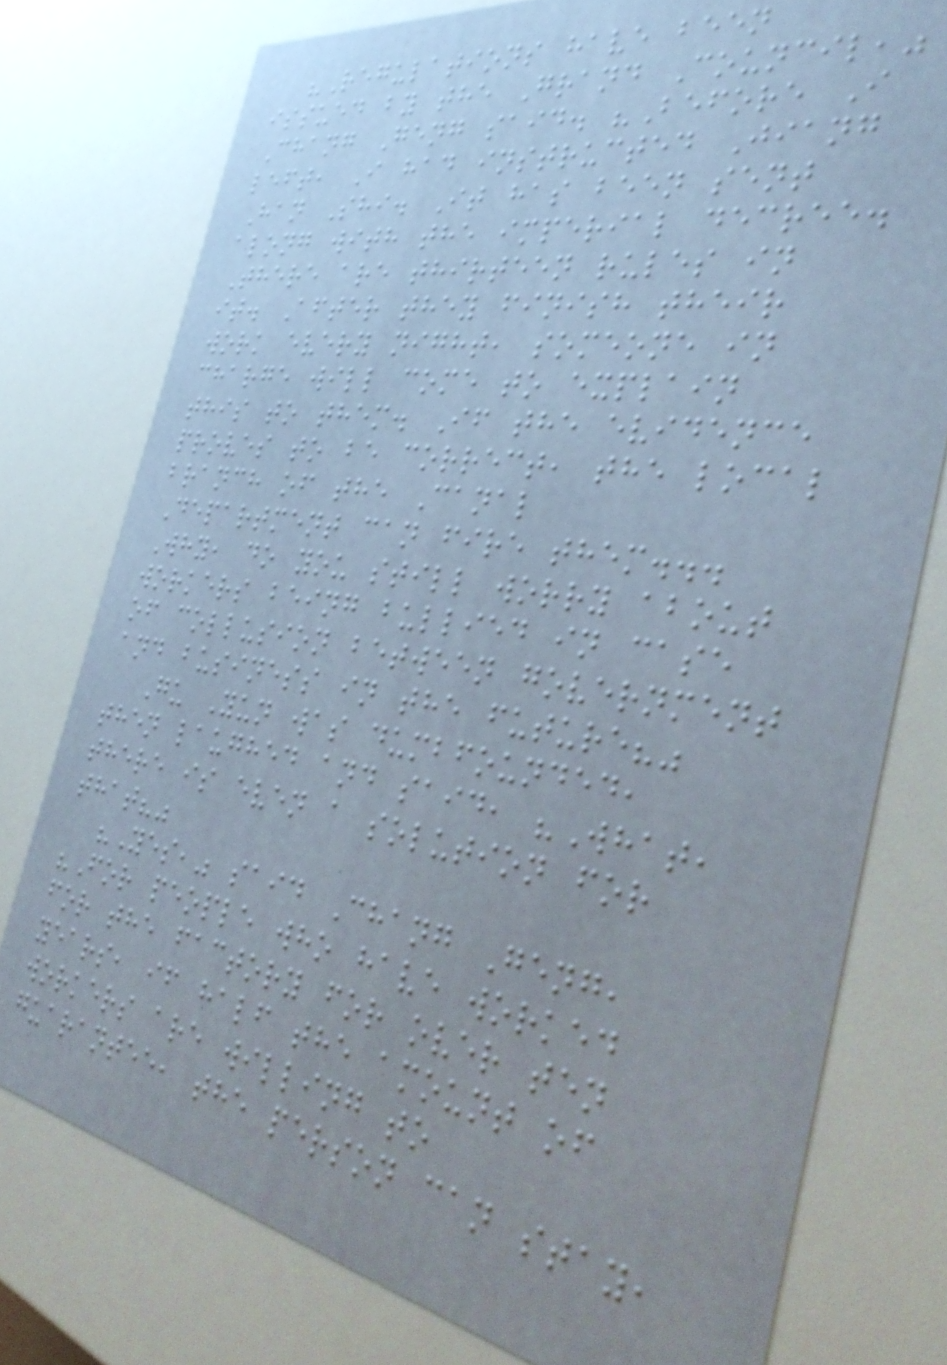"Regulations have been
issued by the Grand Council,"
Chang Geng said. "Before I
left, I had instructed Jiang
Han Shi. It has been sent
along with the imperial decree.
There are thirteen rules in
it. After they finish their
work every night, someone in
charge will come to explain
this to them. If the evidence
proves to be correct, the local
branch of the Canal
Department can fire them...
Why, do you still worry about
workers being bullied in case
of collusion between government
and business in the future?"
Gu Yun was dumbfounded,
then laughed and said, "What,
there is even a solution for
that?"
"Yes," said Chang Geng,
"For people who have worked
for the factory for over ten
years, if half the amount of
workers are willing to
guarantee, the person can stay,
